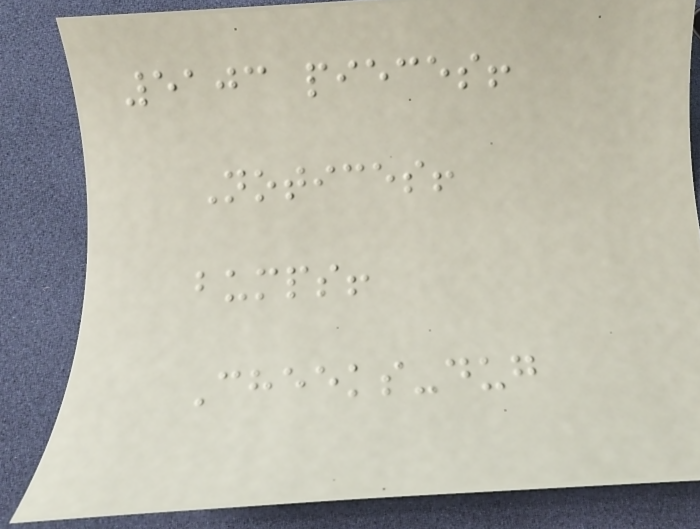5103 pieces!
Notices!
bumps!
Cheeks-dug
